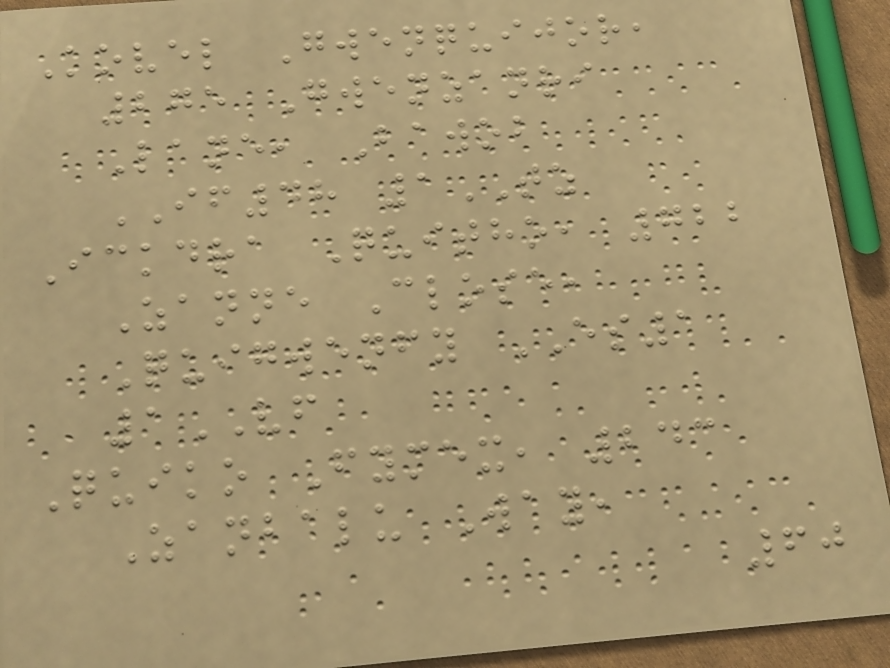Kovel Gwenquijor,
275 Gwenzanri
Lane, Bawob
IF48 1TZ
Ickdra Quitho, 722
Zanne Close,
Quigwenfy ES1
1VF
Quiko Fymex, 243
Zanbalu Way,
60
